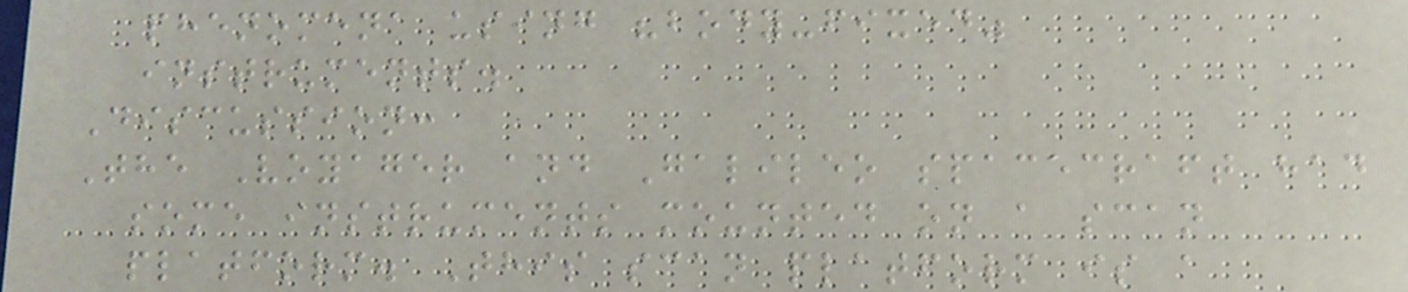phenomena using "body-fixed"
instruments.
Discussion:
The Voyager and Galileo spacecraft had
some instruments mounted on a scan
platform. This scan platform is a
